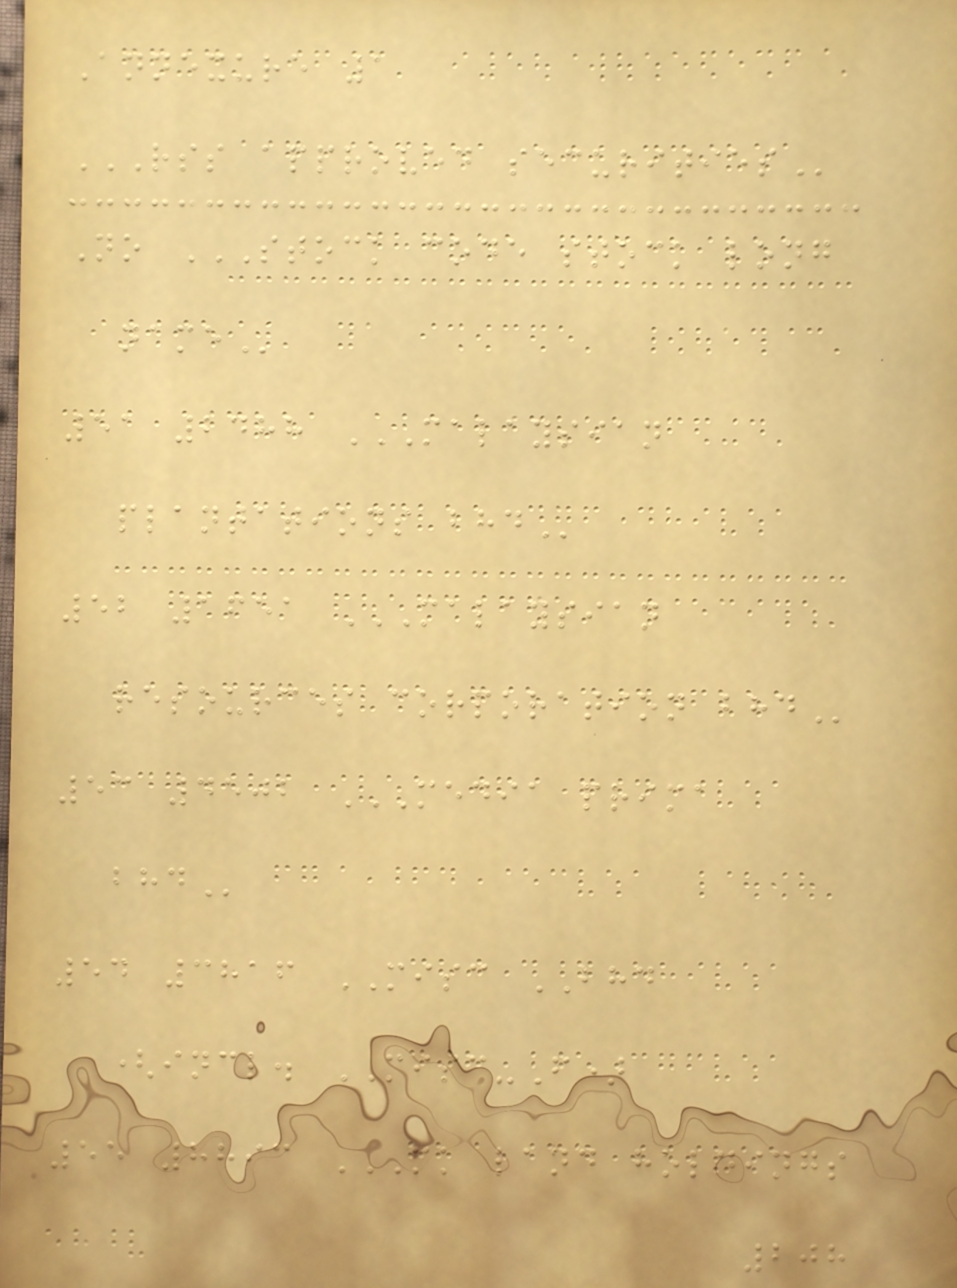Annexure 1
RSS APPROVED SECURITIES
No STOCK CODE STOCK LONG
NAME
51 2488 MALAYSIAN
PLANTATIONS BHD
52 1651 MALAYSIAN
RESOURCES CORPORATION BHD
53 4502 MEDIA PRIMA
BHD
54 3816 MISC BHD
(incl. MISC-F)
55 8893 MK LAND HOLDINGS
208
